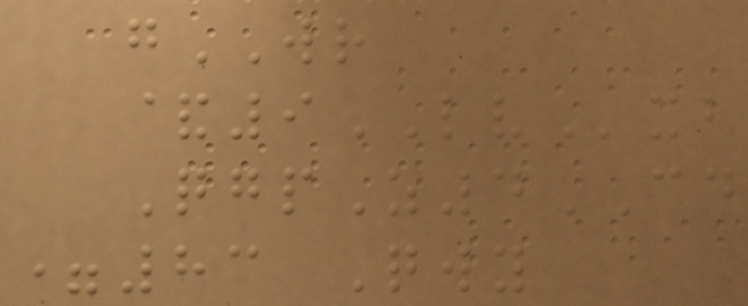gWR
&9LVxb
QgpZ4CD
=83 Qwy
